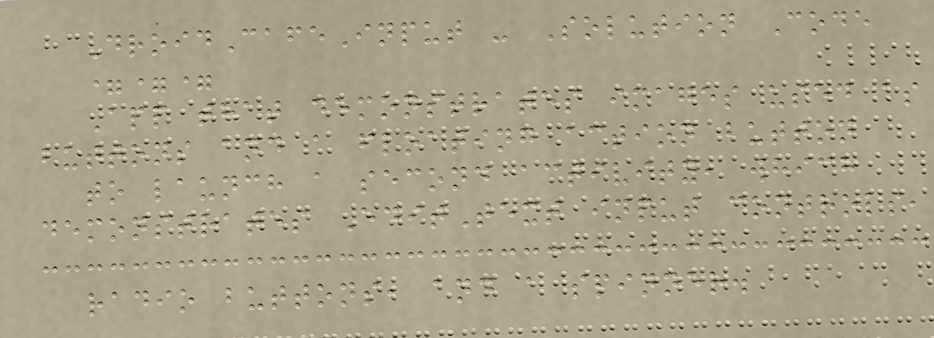DroidCafeInput - Solution Code
===
App that demonstrates images used as
buttons and a floating action button
to launch a second activity, which
demonstrates EditText input controls,
radio buttons, and a spinner.
